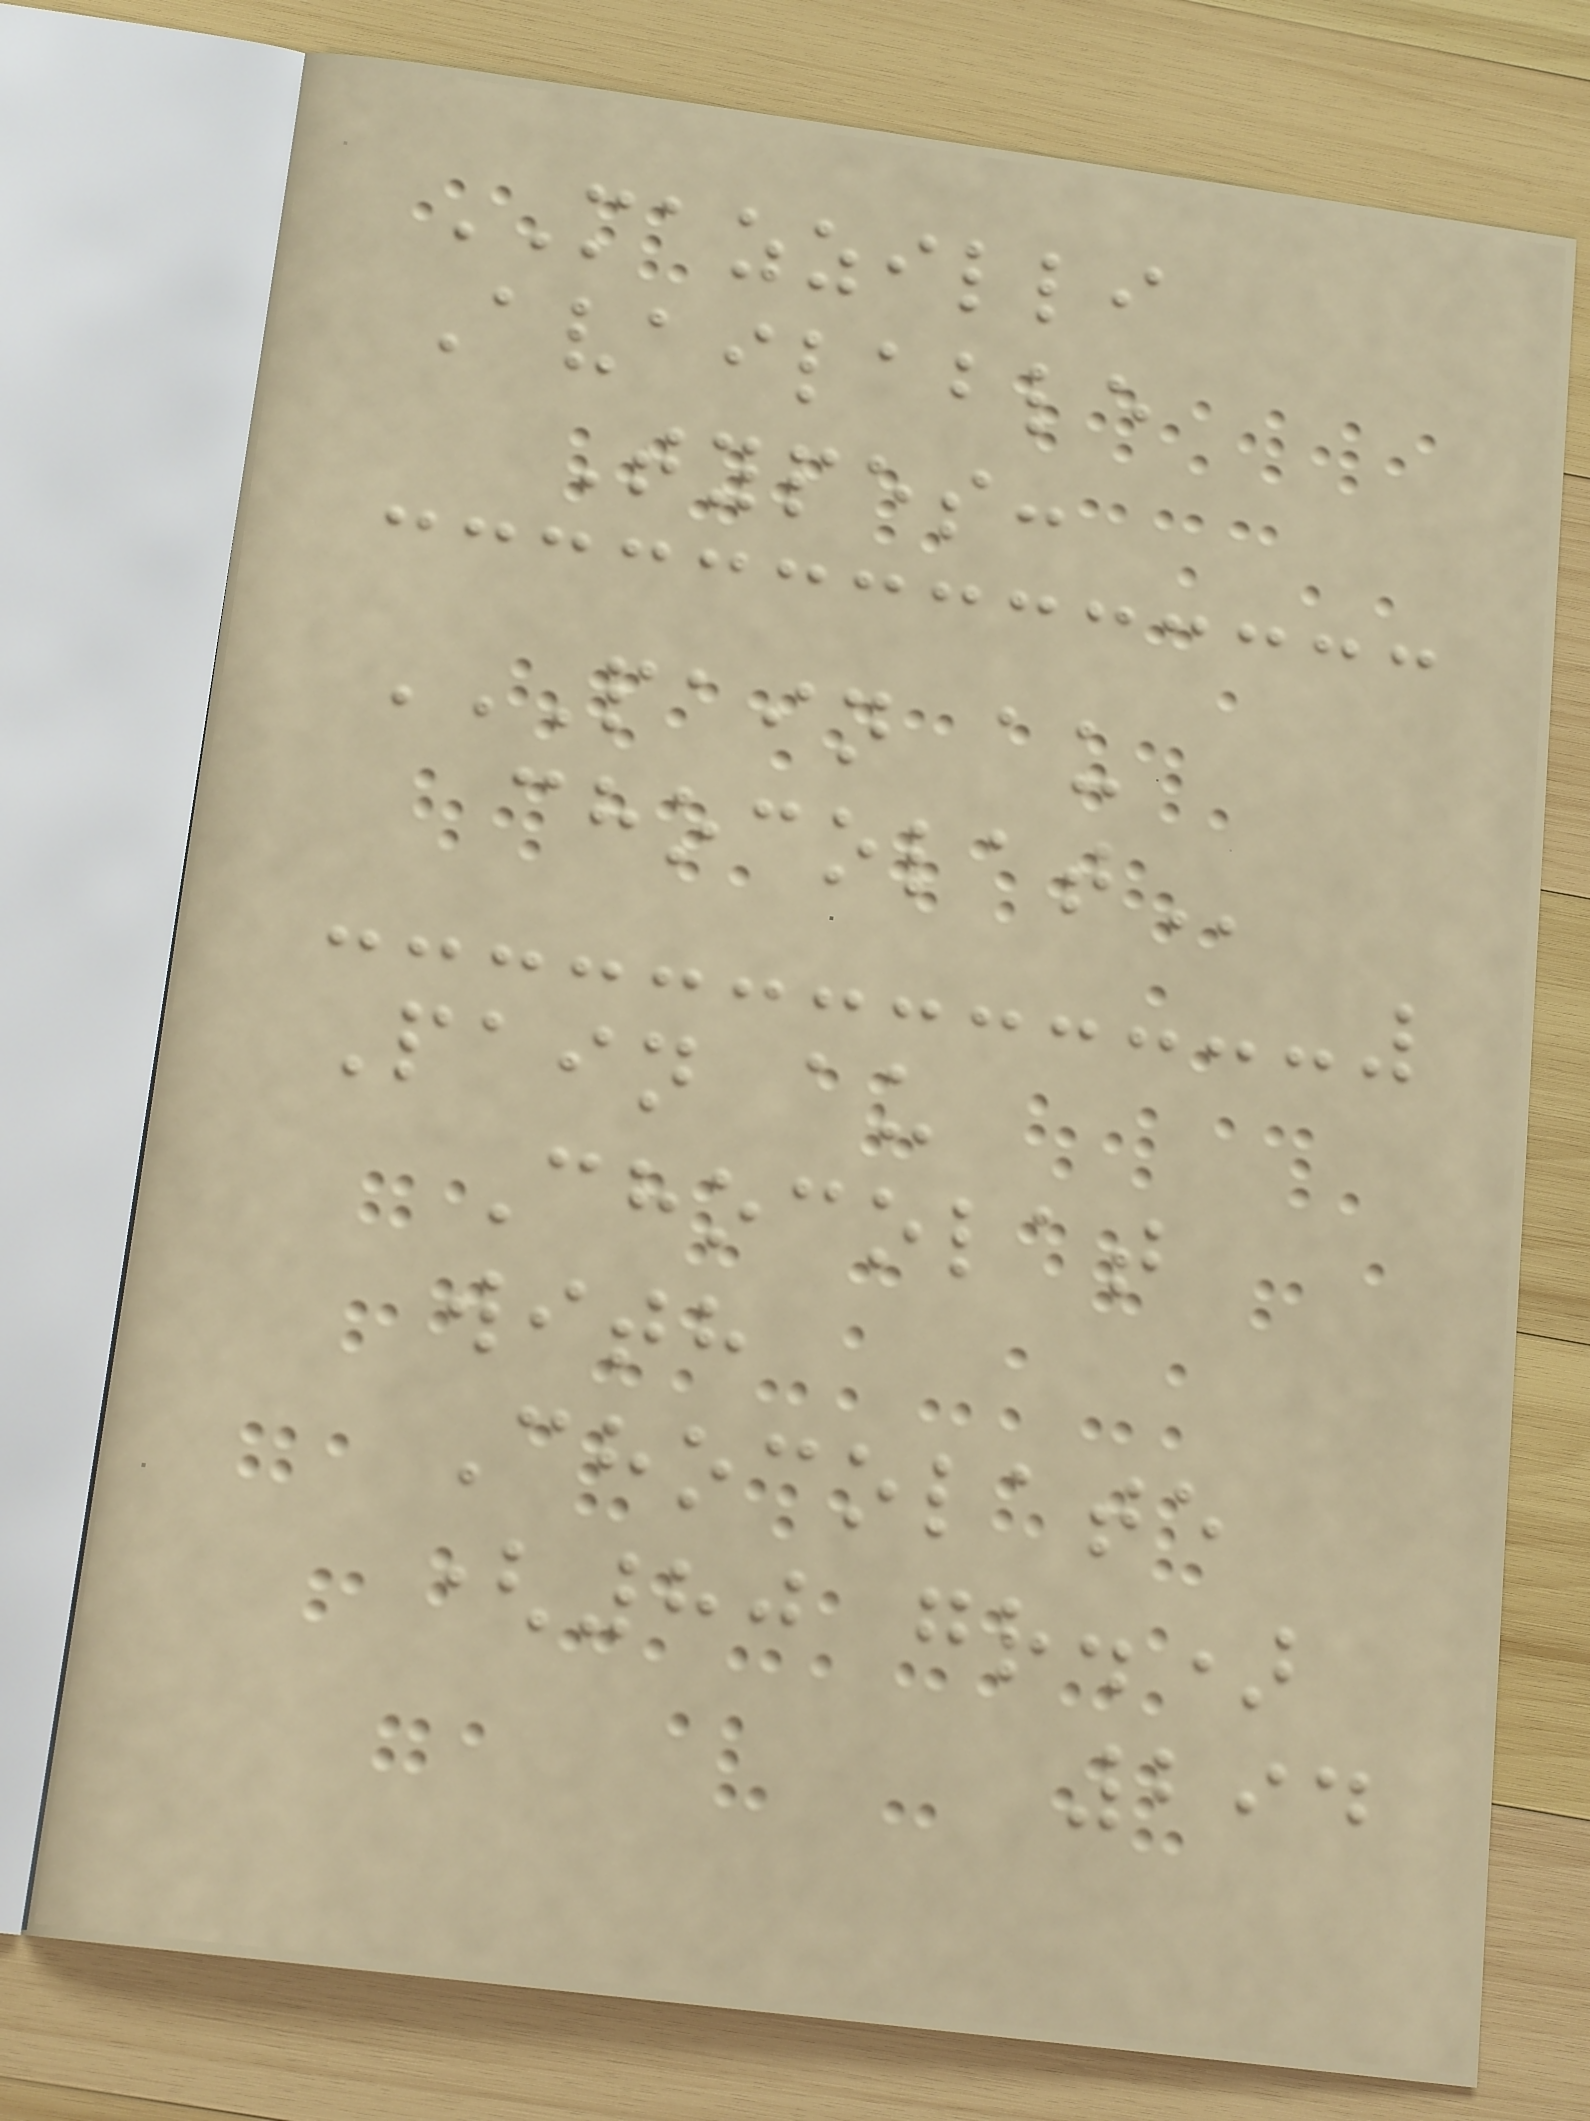MAZZILLI
Available
Types:
PAIN AU
CHOCOLAT
Pain au
Chocolat
with
Chocolate
(80 gr.)
294
